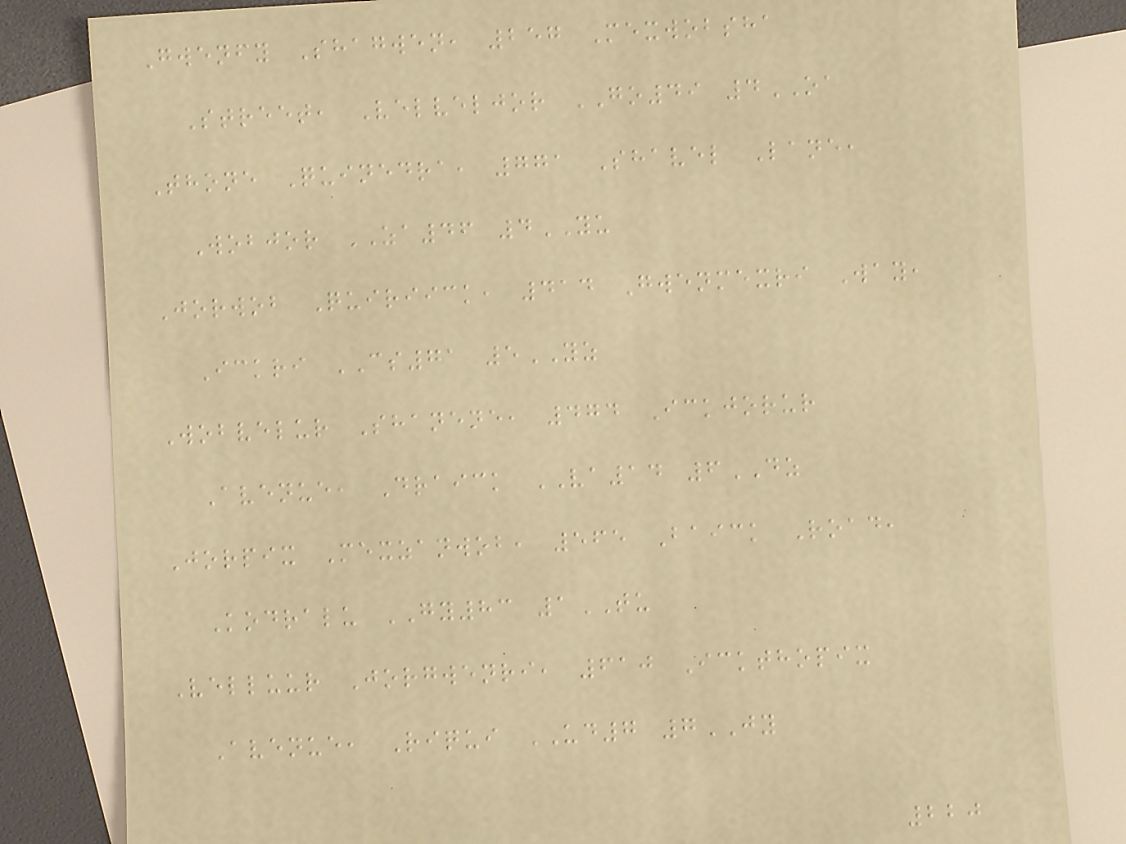Gwenfy Shagwen, 257 Mexwobsha
Street, Velveljor GO49 4OA
Thone Quinedra, 771 Shavel Lane,
Wobjor ZA46 4YU
Jorwob Quiriick, 414 Gwenmexri Way,
Ickri CS71 5YZ
Wobvelur Shanene, 474 Ickjorur
Avenue, Draick VA14 6DZ
Jorpix Mexzanwob, 565 Baick Road,
Kodralu GY83 1TU
Velluur Jorgwenri, 610 Ickthopix
Avenue, Riqui UD7 7JY
220
